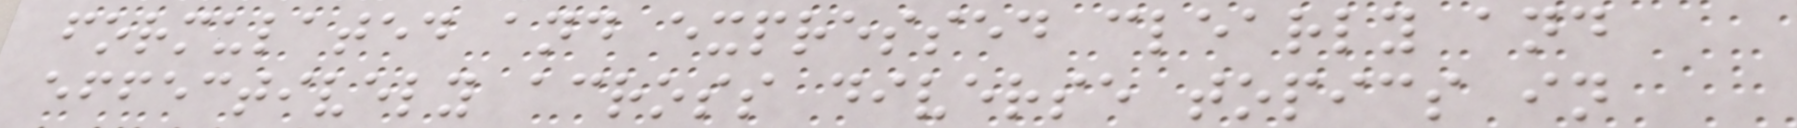formulated and expressed clearly and
effectively across diverse topics in
